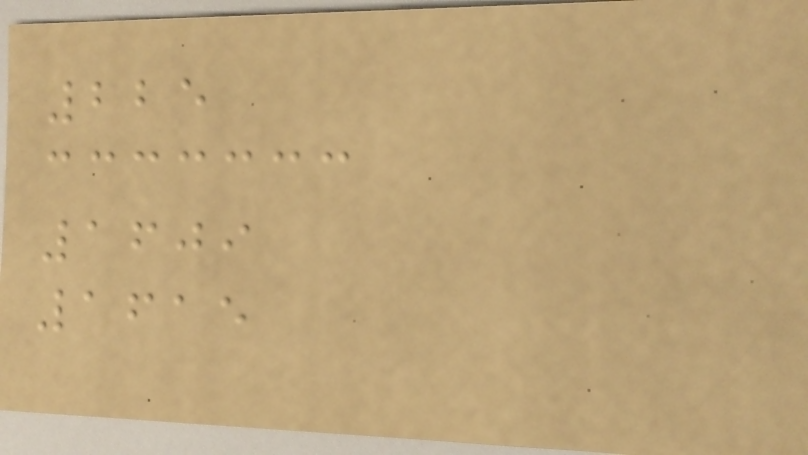225
1609
1615
